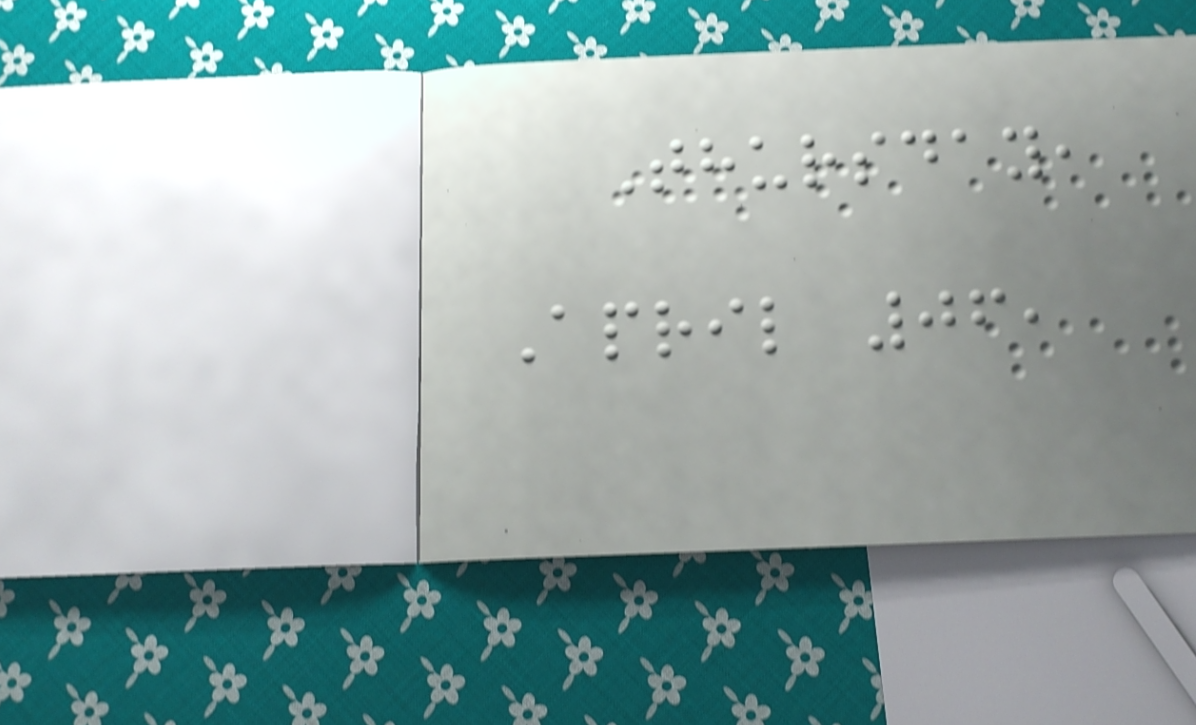Thursday,
April 06,
